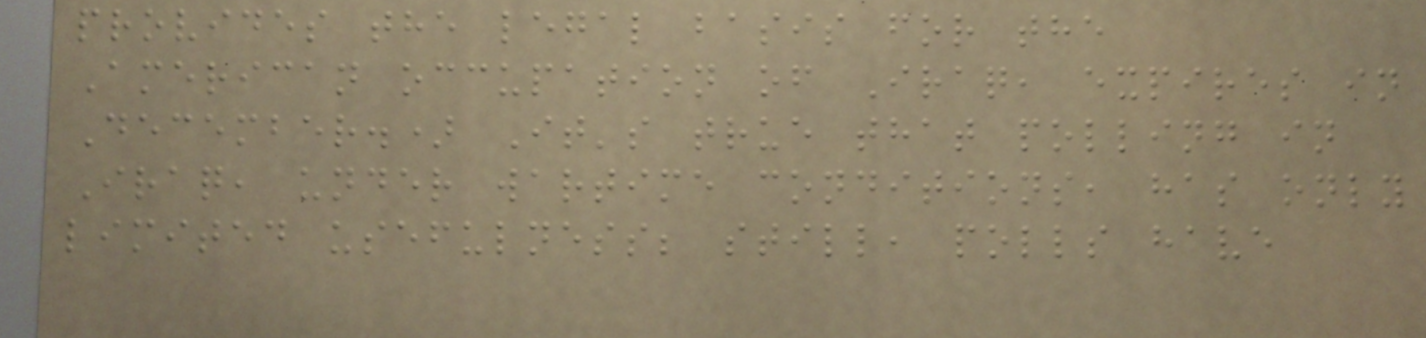provides the legal basis for the
American occupation of Iraq, expires in
December.) It's true that polling in
Iraq, under wartime conditions, has only
limited usefulness; still, polls have
